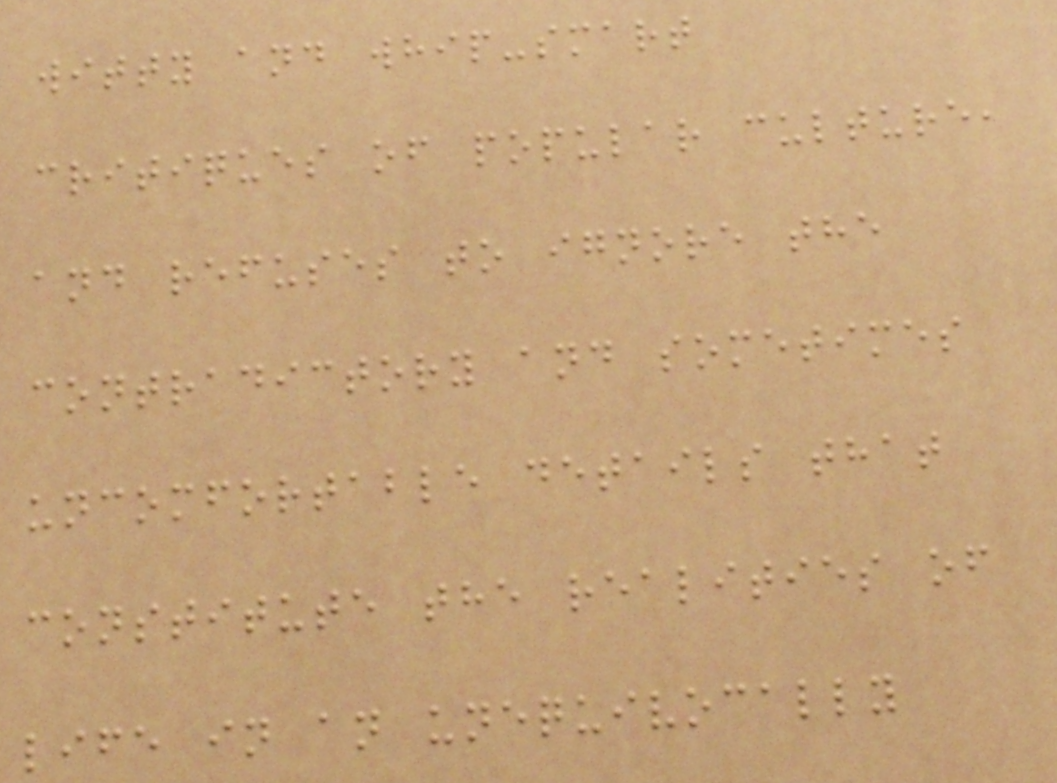witty and whip-smart
critiques of popular culture,
and refuses to ignore the
contradictory and sometimes
uncomfortable details that
constitute the realities of
life in an unequivocally
